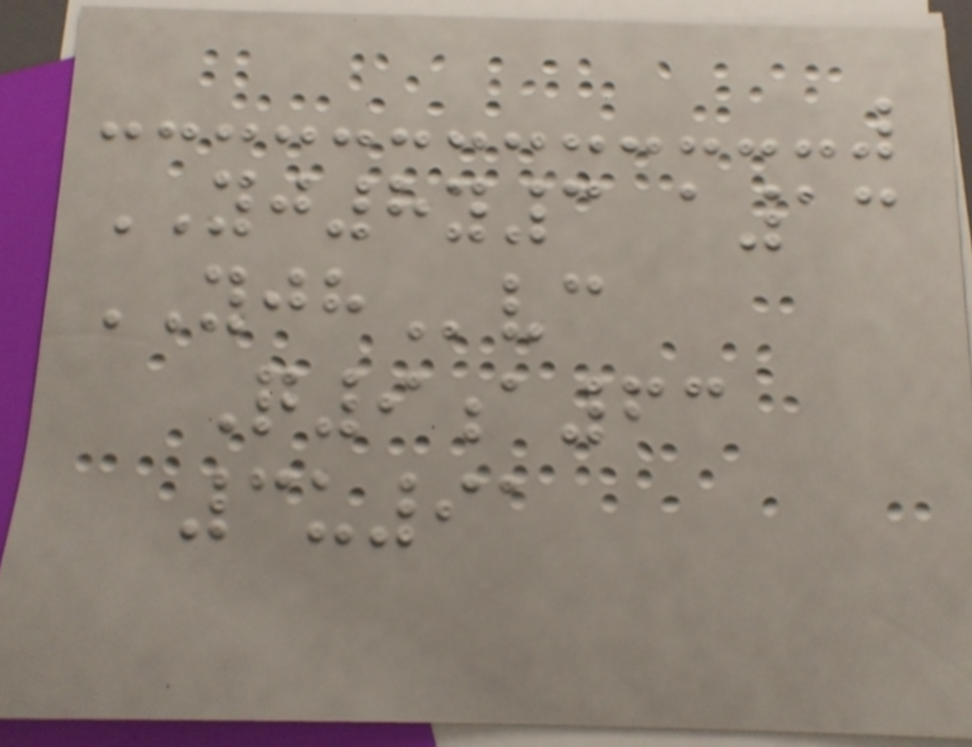YJ8y3 a13
YJHvc
Q9a63
3u91
